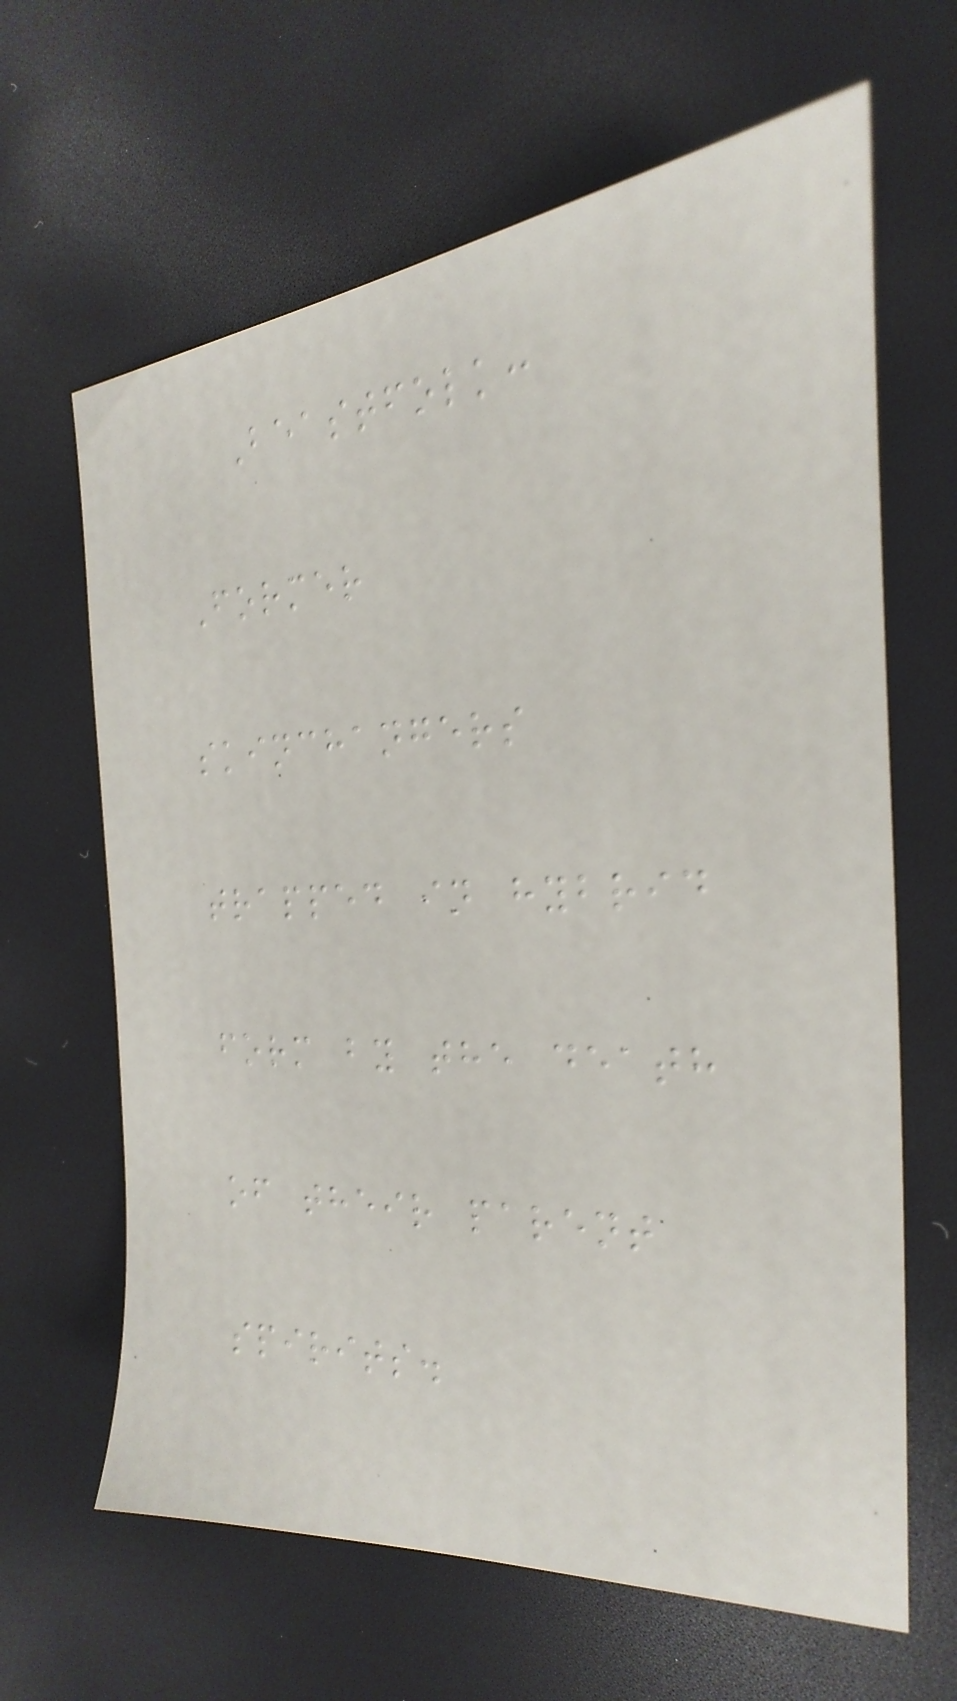Beastfolk:
Former
skinchangers
trapped in hybrid
form by the death
of their parent
spirits.
